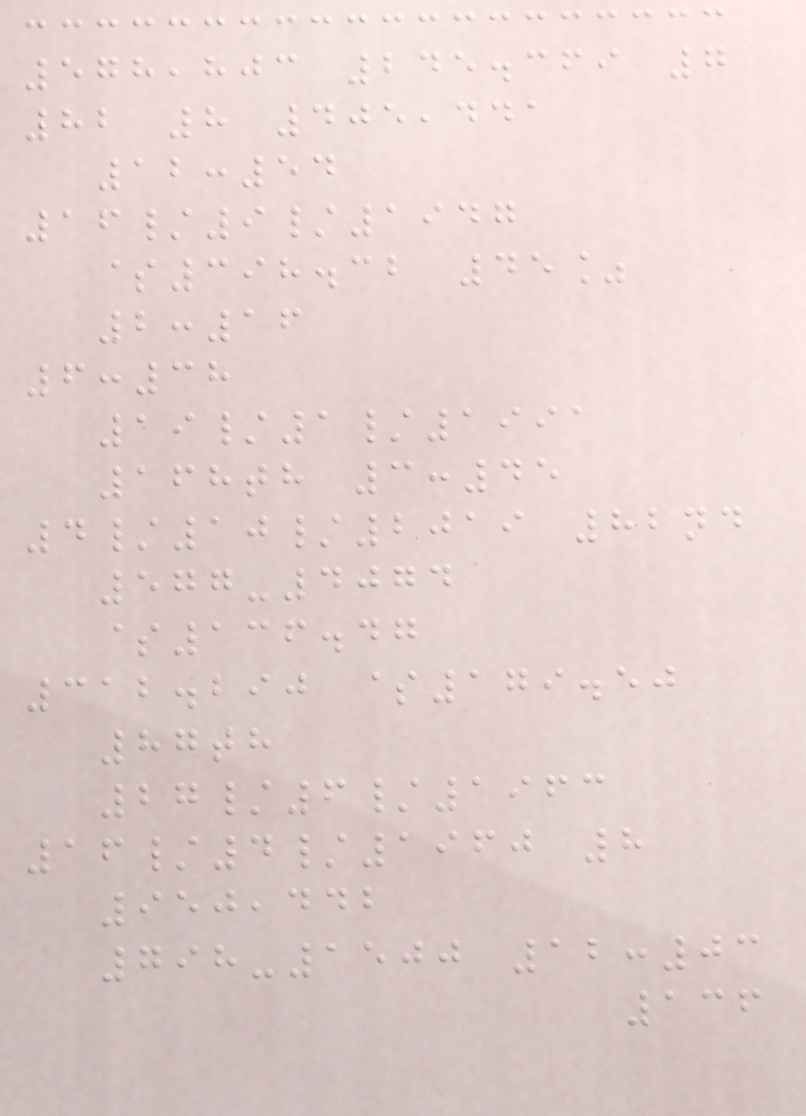578,803 245.369 7
82 8 405,441
12:54
16/9/1947
$398.32 45%
2:16
6:38
19/1/1991
168th 3:45
4/10/2019 82nd
577-4074
$136.47
312.290 $179.50
87th
27/6/1963
16/4/1960 8
950,442
798-1500 12:03
136
